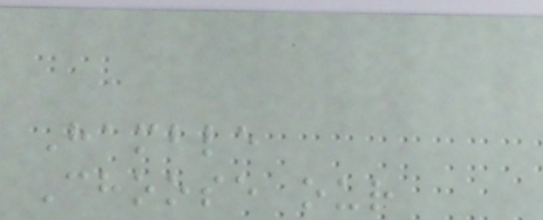Hamble
Choose our
